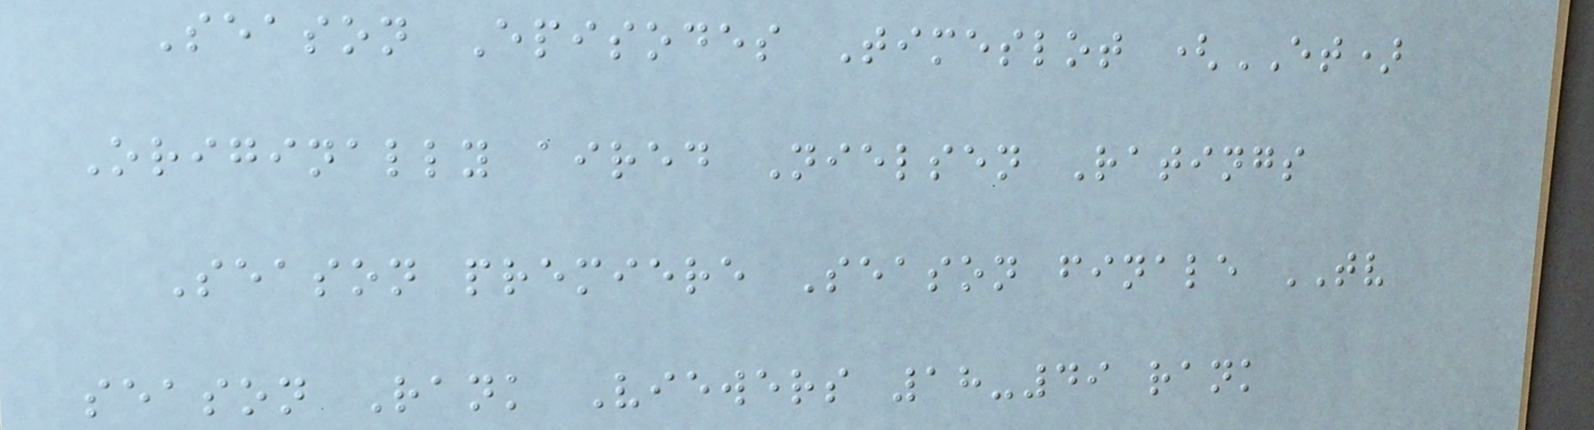Season Episodes Timeslot (ET)
Originally aired Nielsen Ratings
Season premiere Season finale TV
season Rank Viewers 18-49 rank
